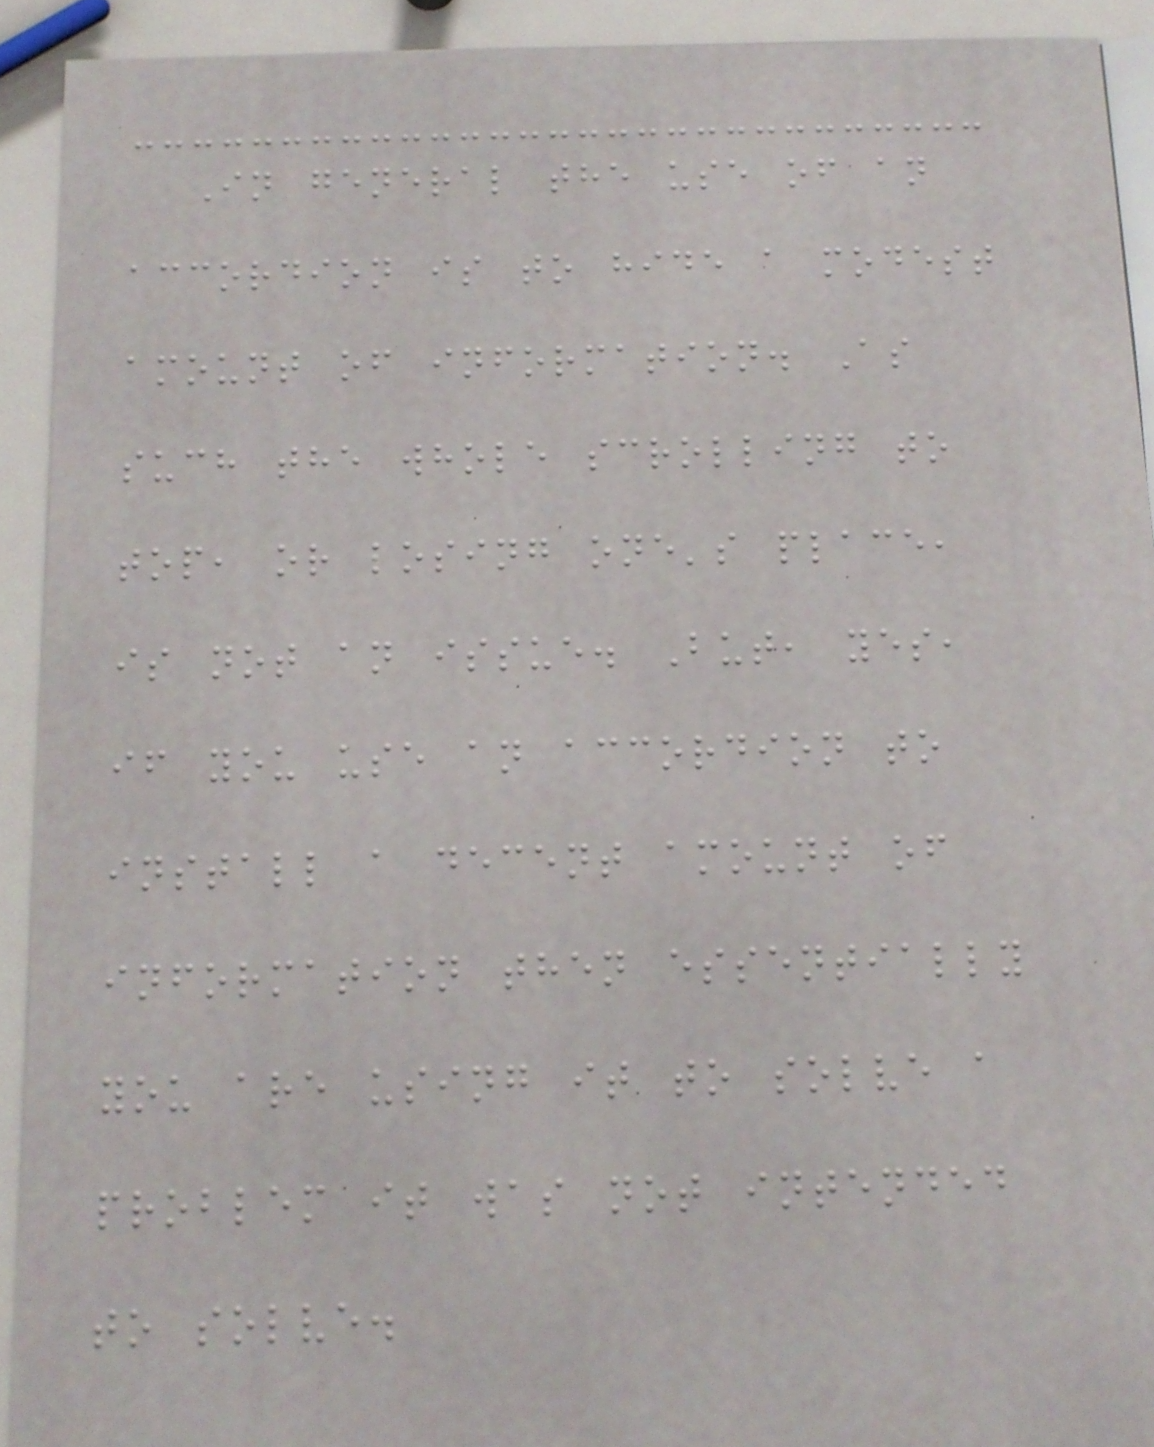In general the use of an
accordion is to hide a modest
amount of information. As
such the whole scrolling to
top, or losing one's place,
is not an issue. But, yes,
if you use an accordion to
install a decent amount of
information then essentially
you are using it to solve a
problem it was not intended
to solve.
